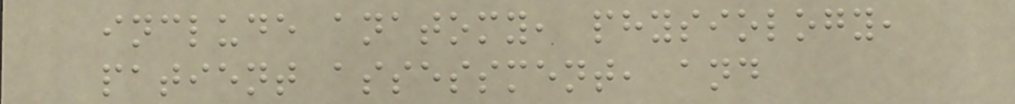include anatomy, physiology,
patient assessment, and
